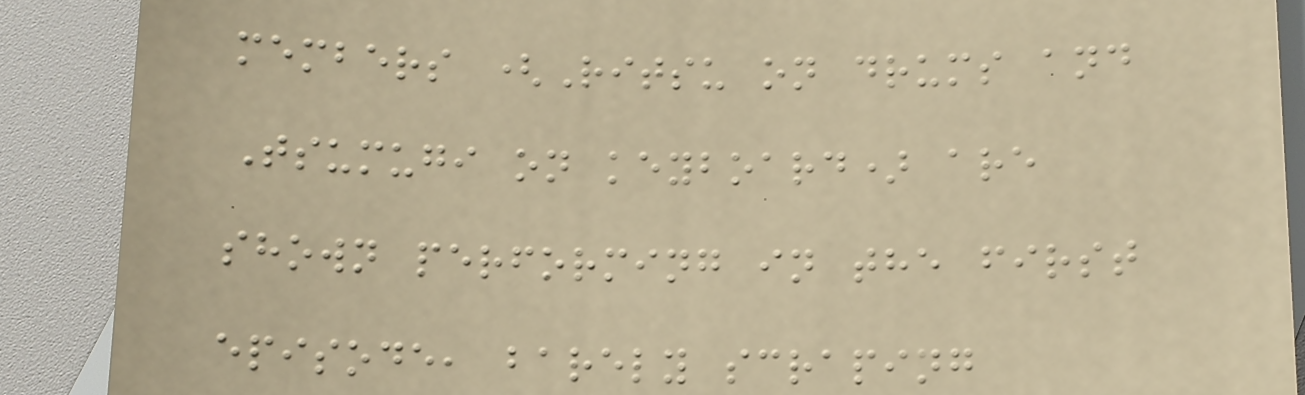members (Ritsu on drums and
Tsumugi on keyboard) are
shown performing in the first
episode, barely scraping
